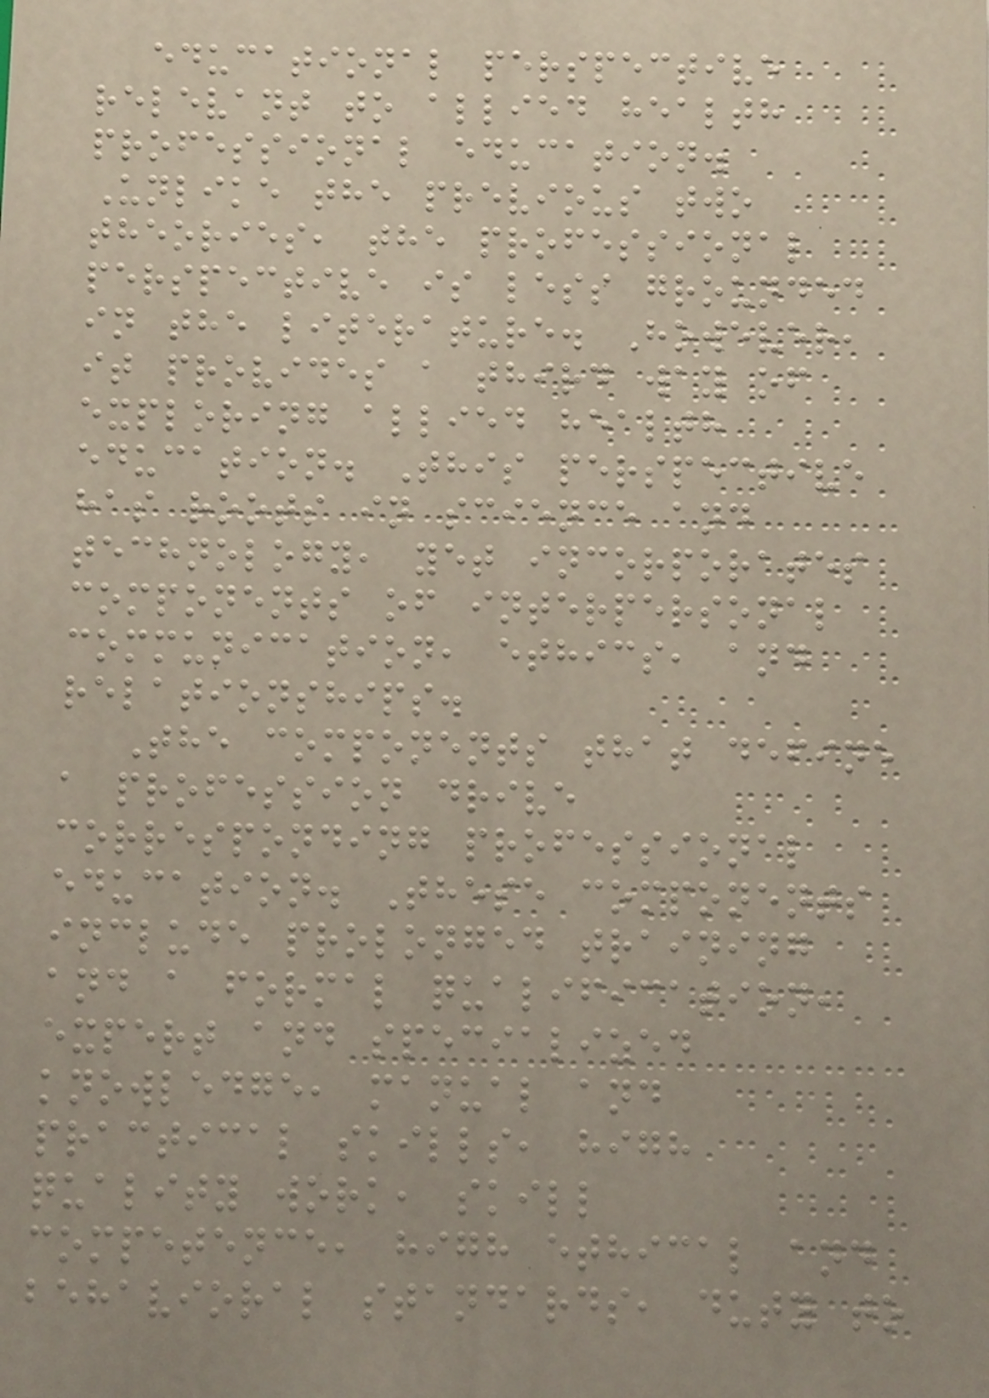educational perspective
relevant to allied health
professional education.
Unlike the previous two
theories, the professional
perspective is less grounded
in the literature. However,
it provides a third way of
exploring allied health
education. This perspective
has roots in science and
technology, yet incorporates
components of interpersonal
communication, ethics, and
relationships.
The components that define
a profession drive
corresponding professional
education. These components
include prolonged training
and a formal qualification,
expert and specialized
knowledge, manual and
practical skills, high
quality work, skill
competence, high ethical and
behavioral standards, duty to
